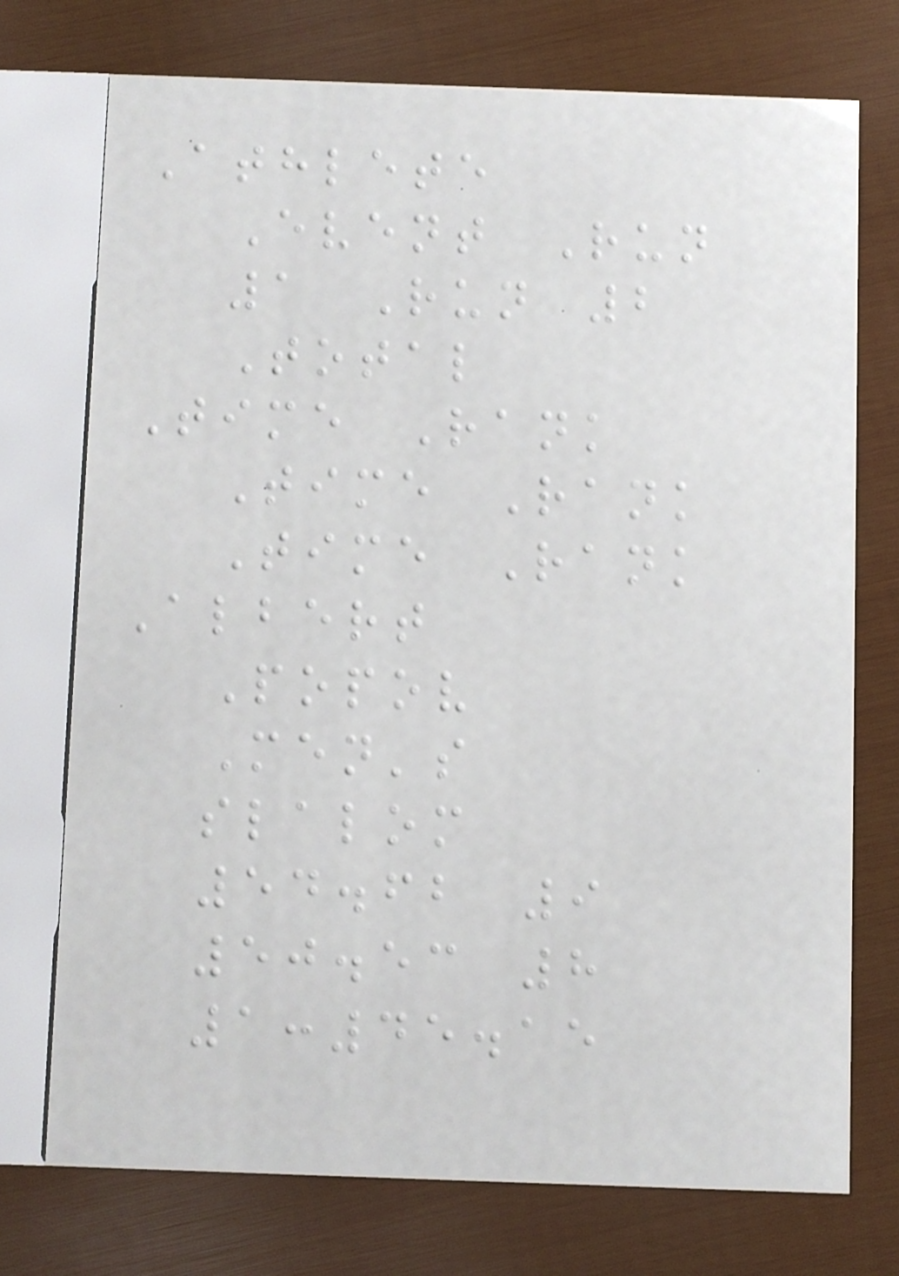Athlete
Event Run
1 Run 2
Total
Time Rank
Time Rank
Time Rank
Albert
Popov
Men's
slalom
54.62 9
50.53 8
1:45.15
